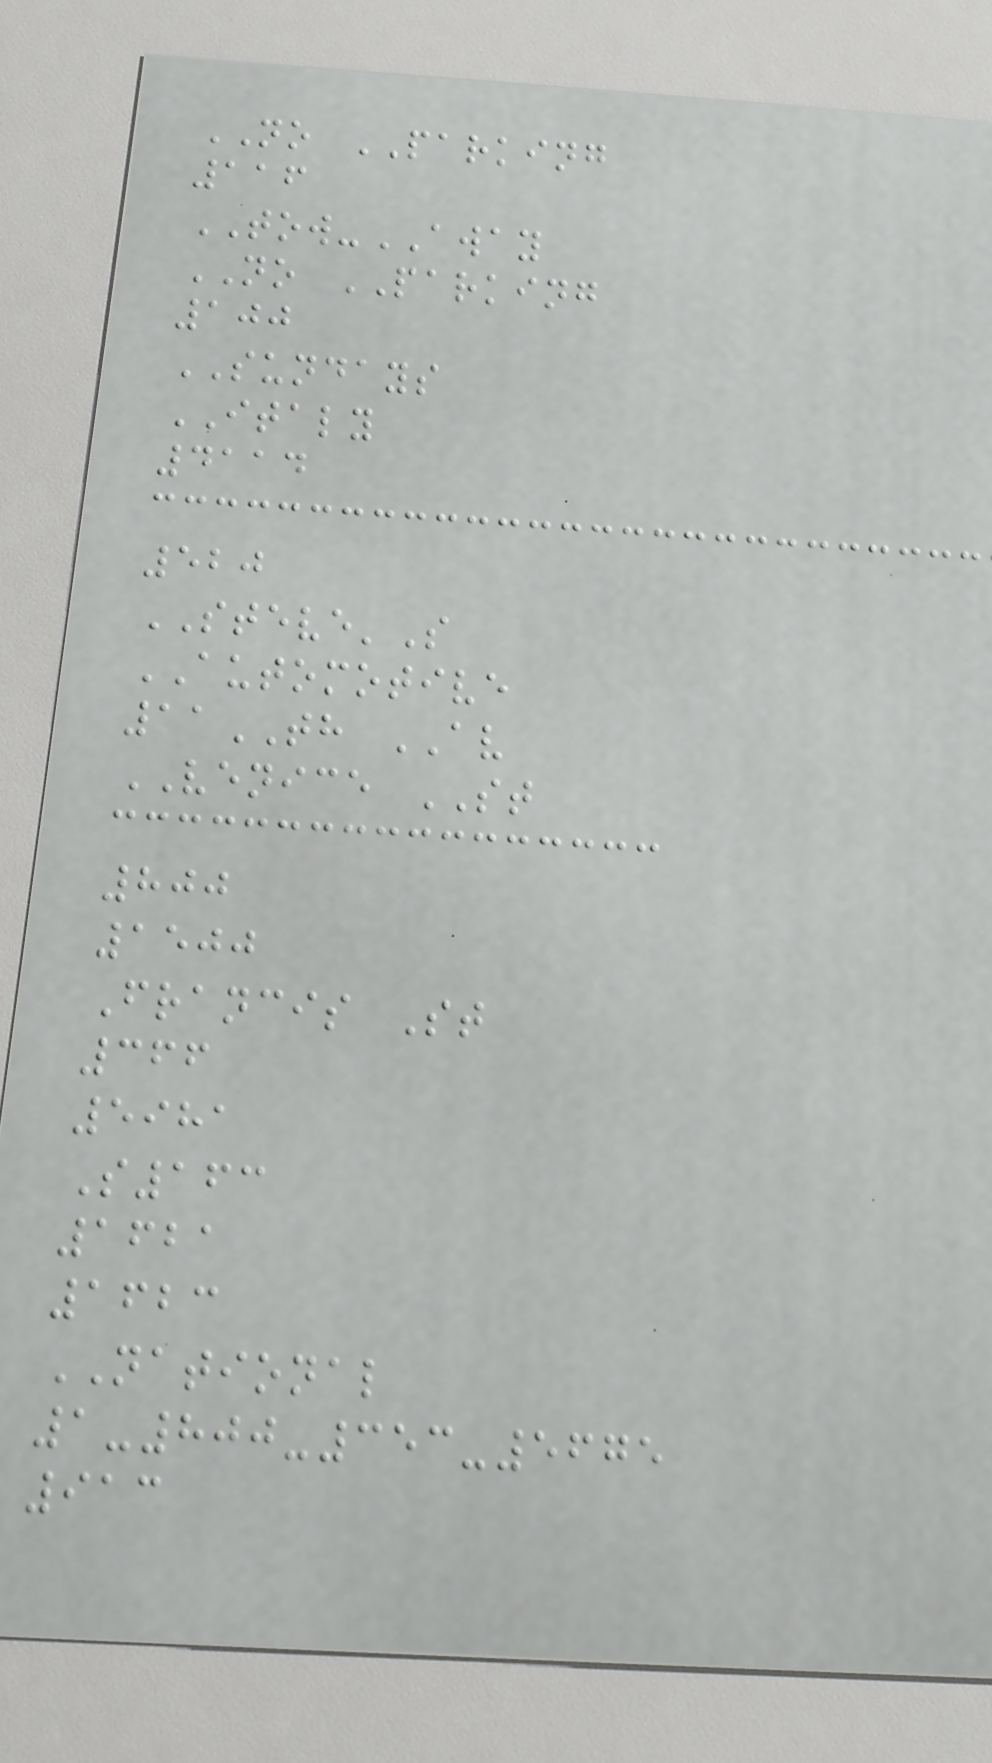NO PARKING
116
TOW-AWAY
NO PARKING
100
SUNDAYS
ITALY
4114
520
STEVE'S
AUTOMOTIVE
11TH AV
VENICE ST
800
1500
Francis St
366
5981
S163
1621
1623
NATIONAL
1-800-353-5675
913
